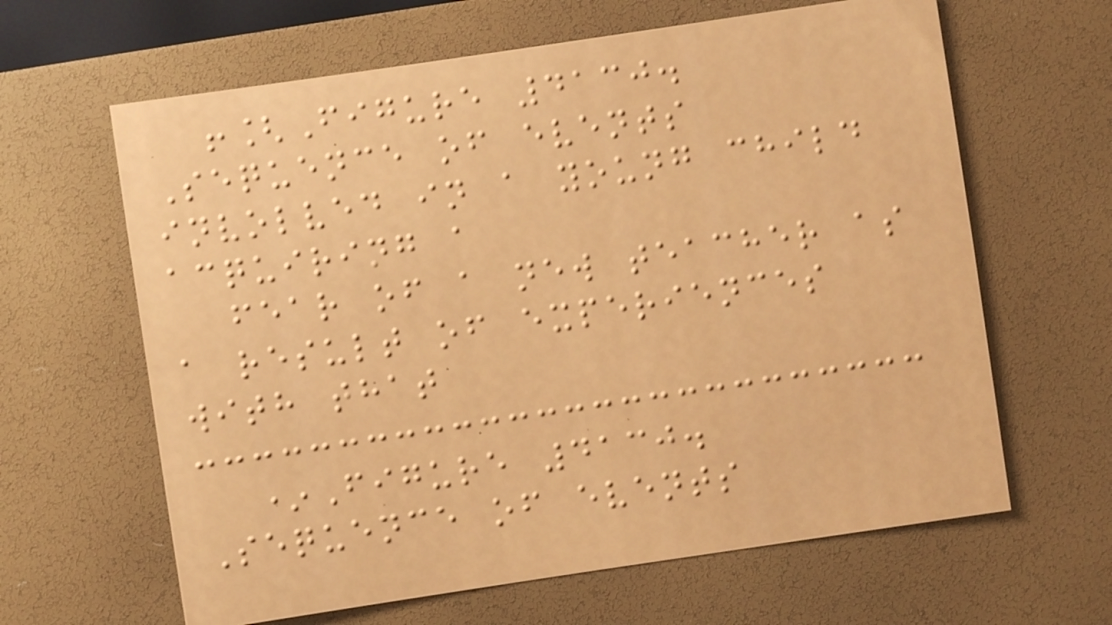![Figure 4130.
Sequence of events
involved in a young child
acquiring a
fear of a new teacher as
a result of experiences
with that
*Figure 4130.
Sequence of events
